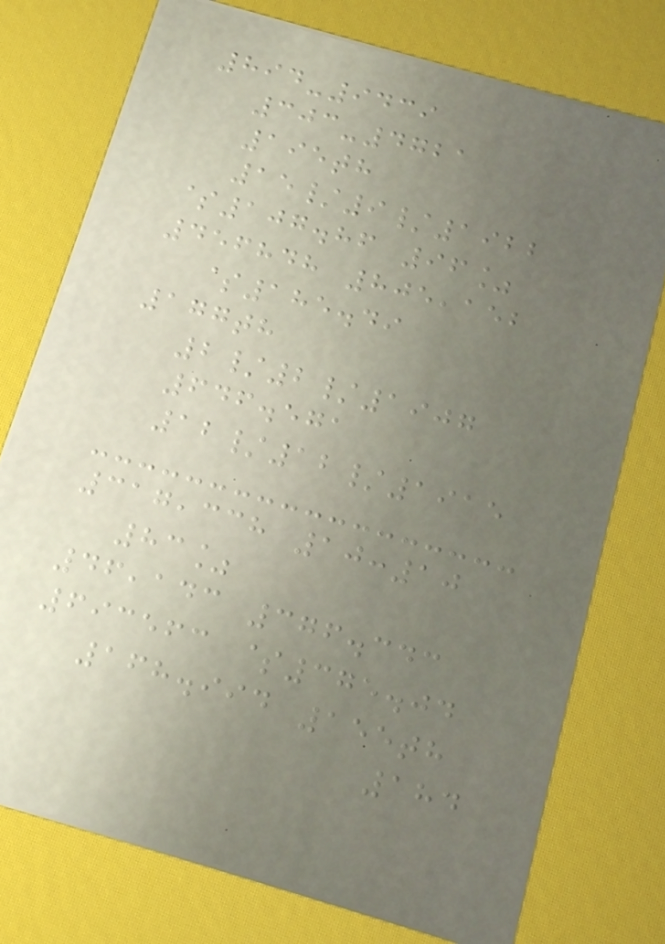894-9439
303-4721
195th
15/9/1922
$107.86 96%
456848 805,152
$185.49
177th
2/2/1907
646.571
12/12/1915
317,338 10:10
83%
46,143 376.343
693563 $375.04
168.994 155th
184
